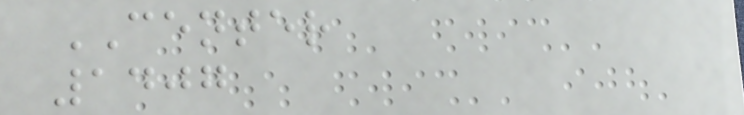CENTER
1407
